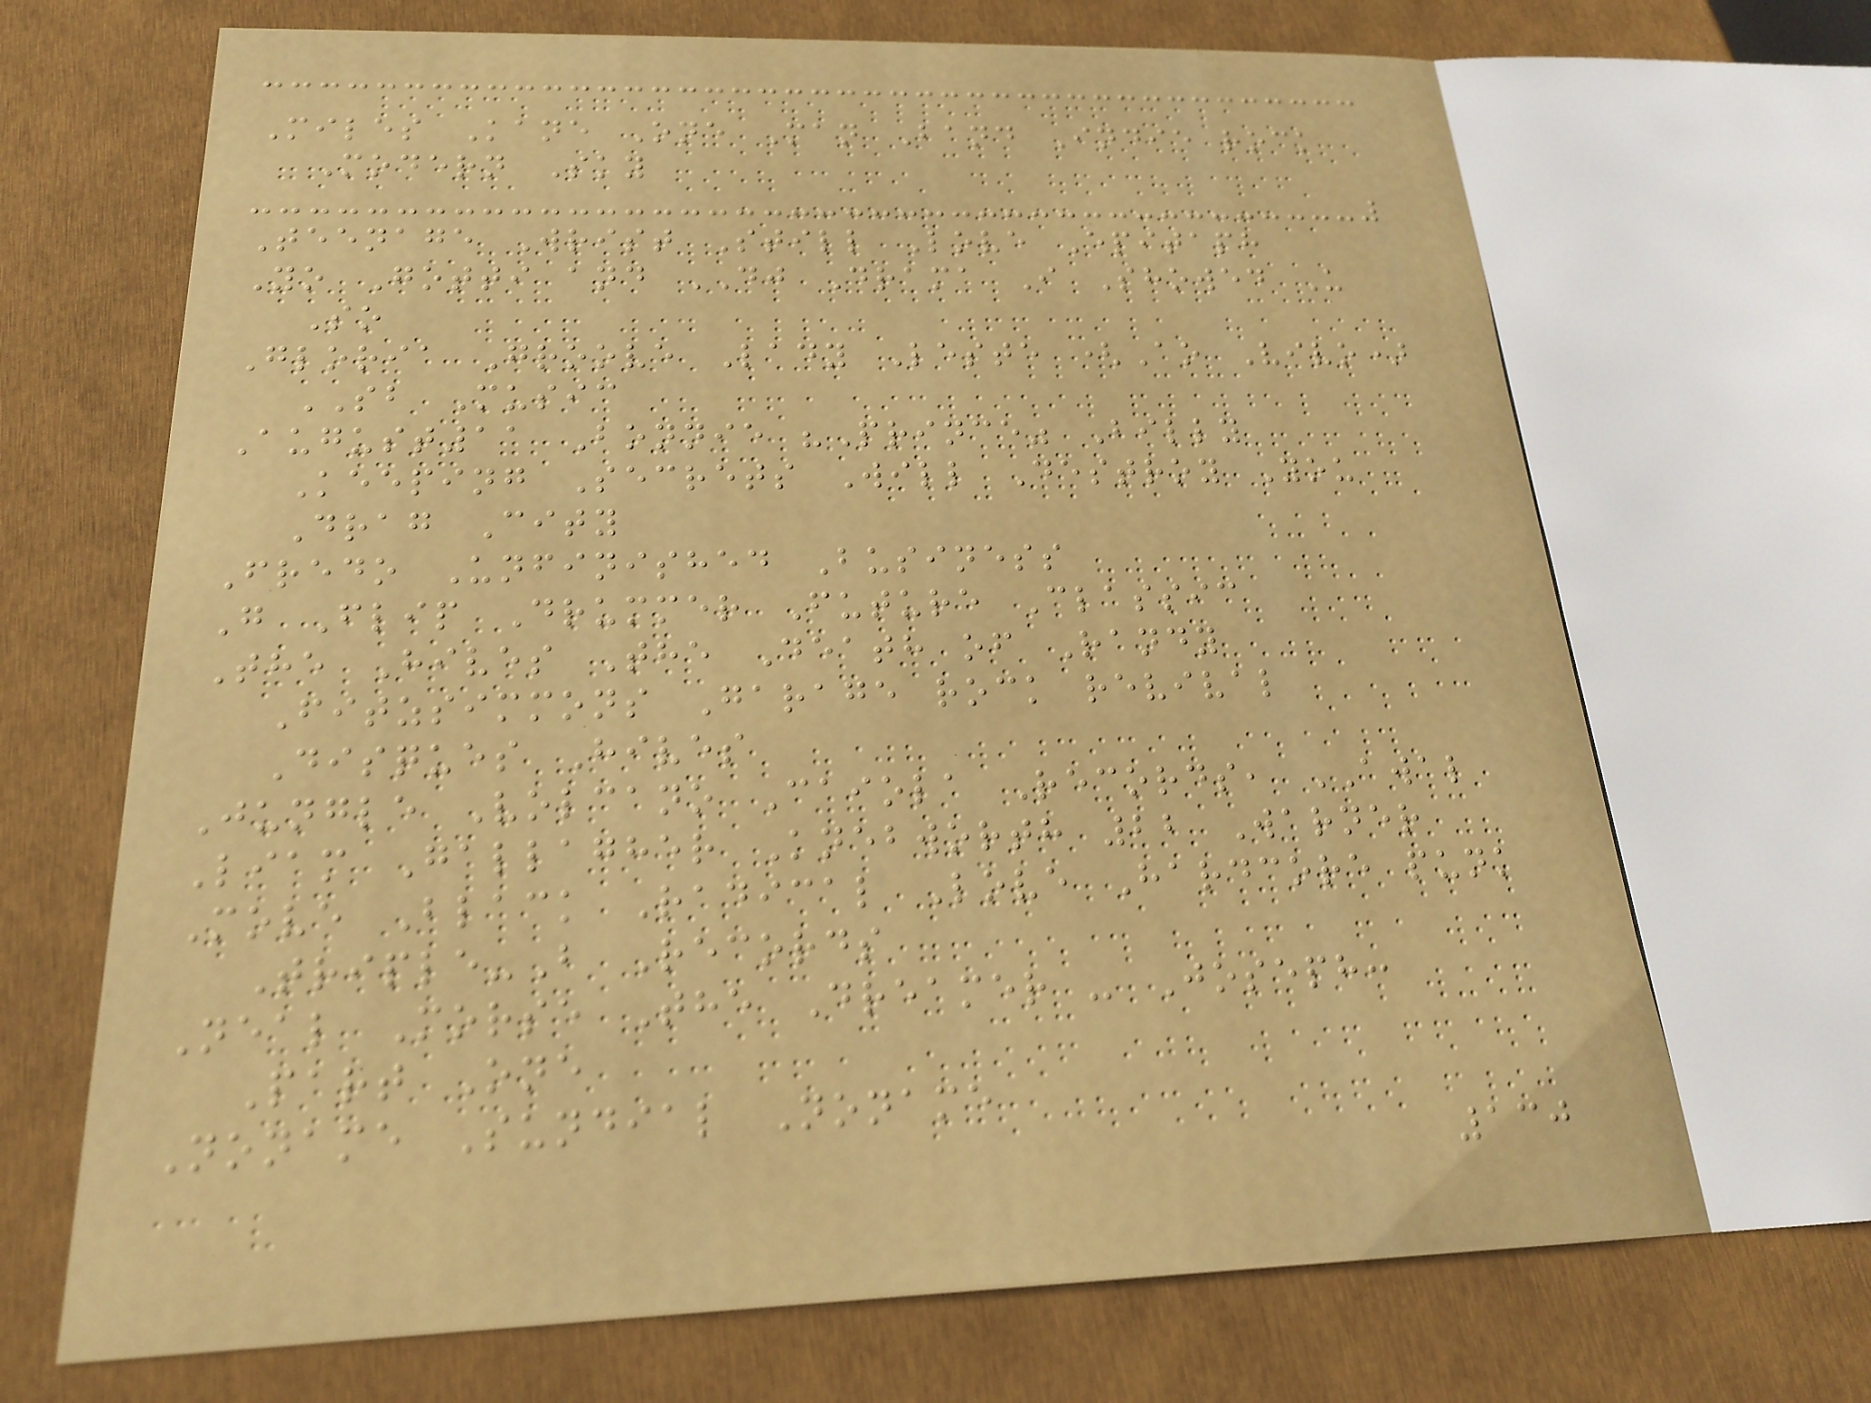Miles Kane One Man Band Indie rock
Modern Sky
Teenage Wrist Still Love Epitaph
Yo Gotti and DJ Drama I Showed U
So
Gloria Groove Lady Leste (Ao Vivo)
SB Music
August11 Bonnie "Prince" Billy
Keeping Secrets Will Destroy You
Drag City
Fredo Unfinished Business
G Flip Drummer Future Classic
The Hives The Death of Randy
Fitzsimmons Garage rock revival
Disques Hives
Jungle Volcano Caiola Records, AWAL
Liam Gallagher Knebworth 22 Warner
Move Black Radical Love Hardcore punk
Triple-B Records
Neal Morse The Dreamer - Joseph:
Part One
Noname Sundial Noname
130
